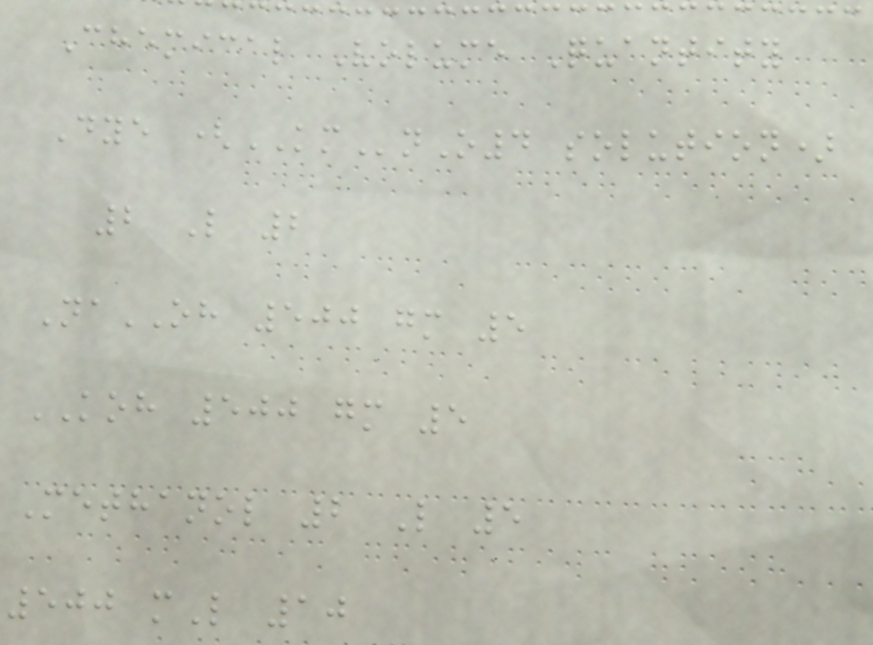Chemical Volume Quantity
Dye (KMnO4 solution)
2 L 2
NaOH 500 gm 5
KOH 500 gm 5
Methanol 2 L 5
500 mL 10
